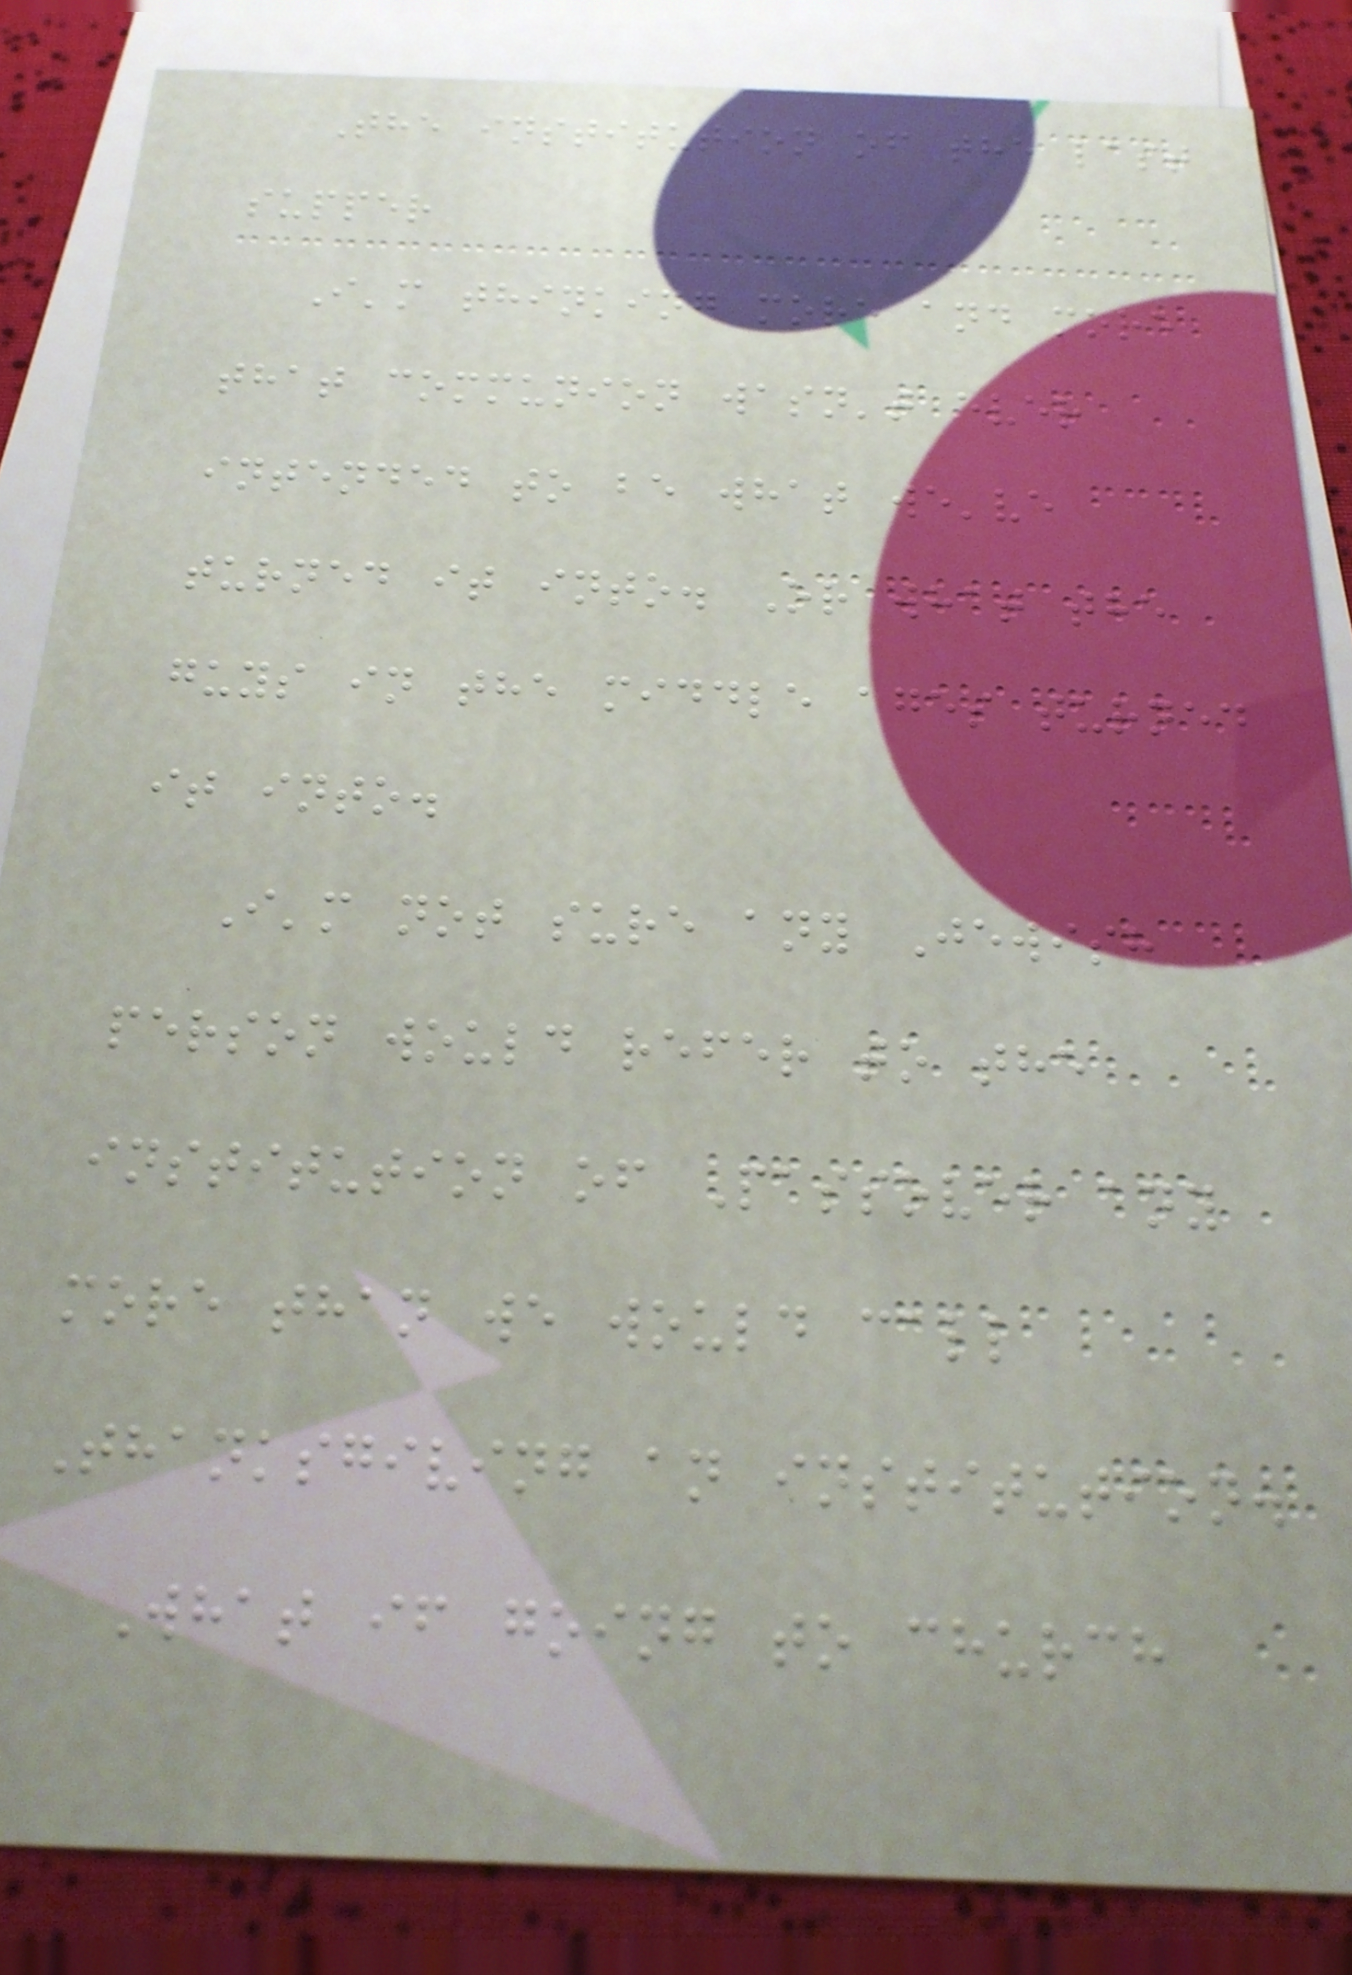The institution of the last
supper
I'm thinking more and more
that communion wasn't ever
intended to be what we've
turned it into. Or what the
guys in the middle ages turned
it into.
I'm not sure any Jewish
person would refer to the
institution of Passover any
more than we would call
Thanksgiving an institution.
What if going to church
